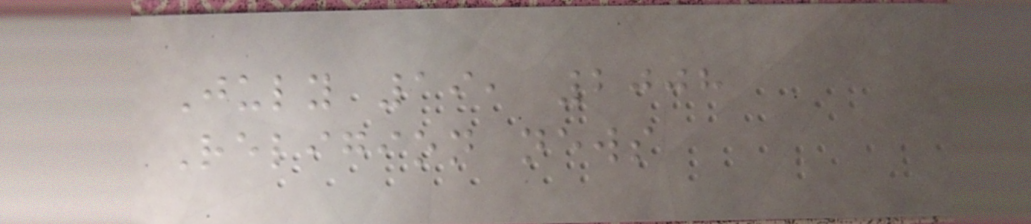July 19, 2008
Religion news
